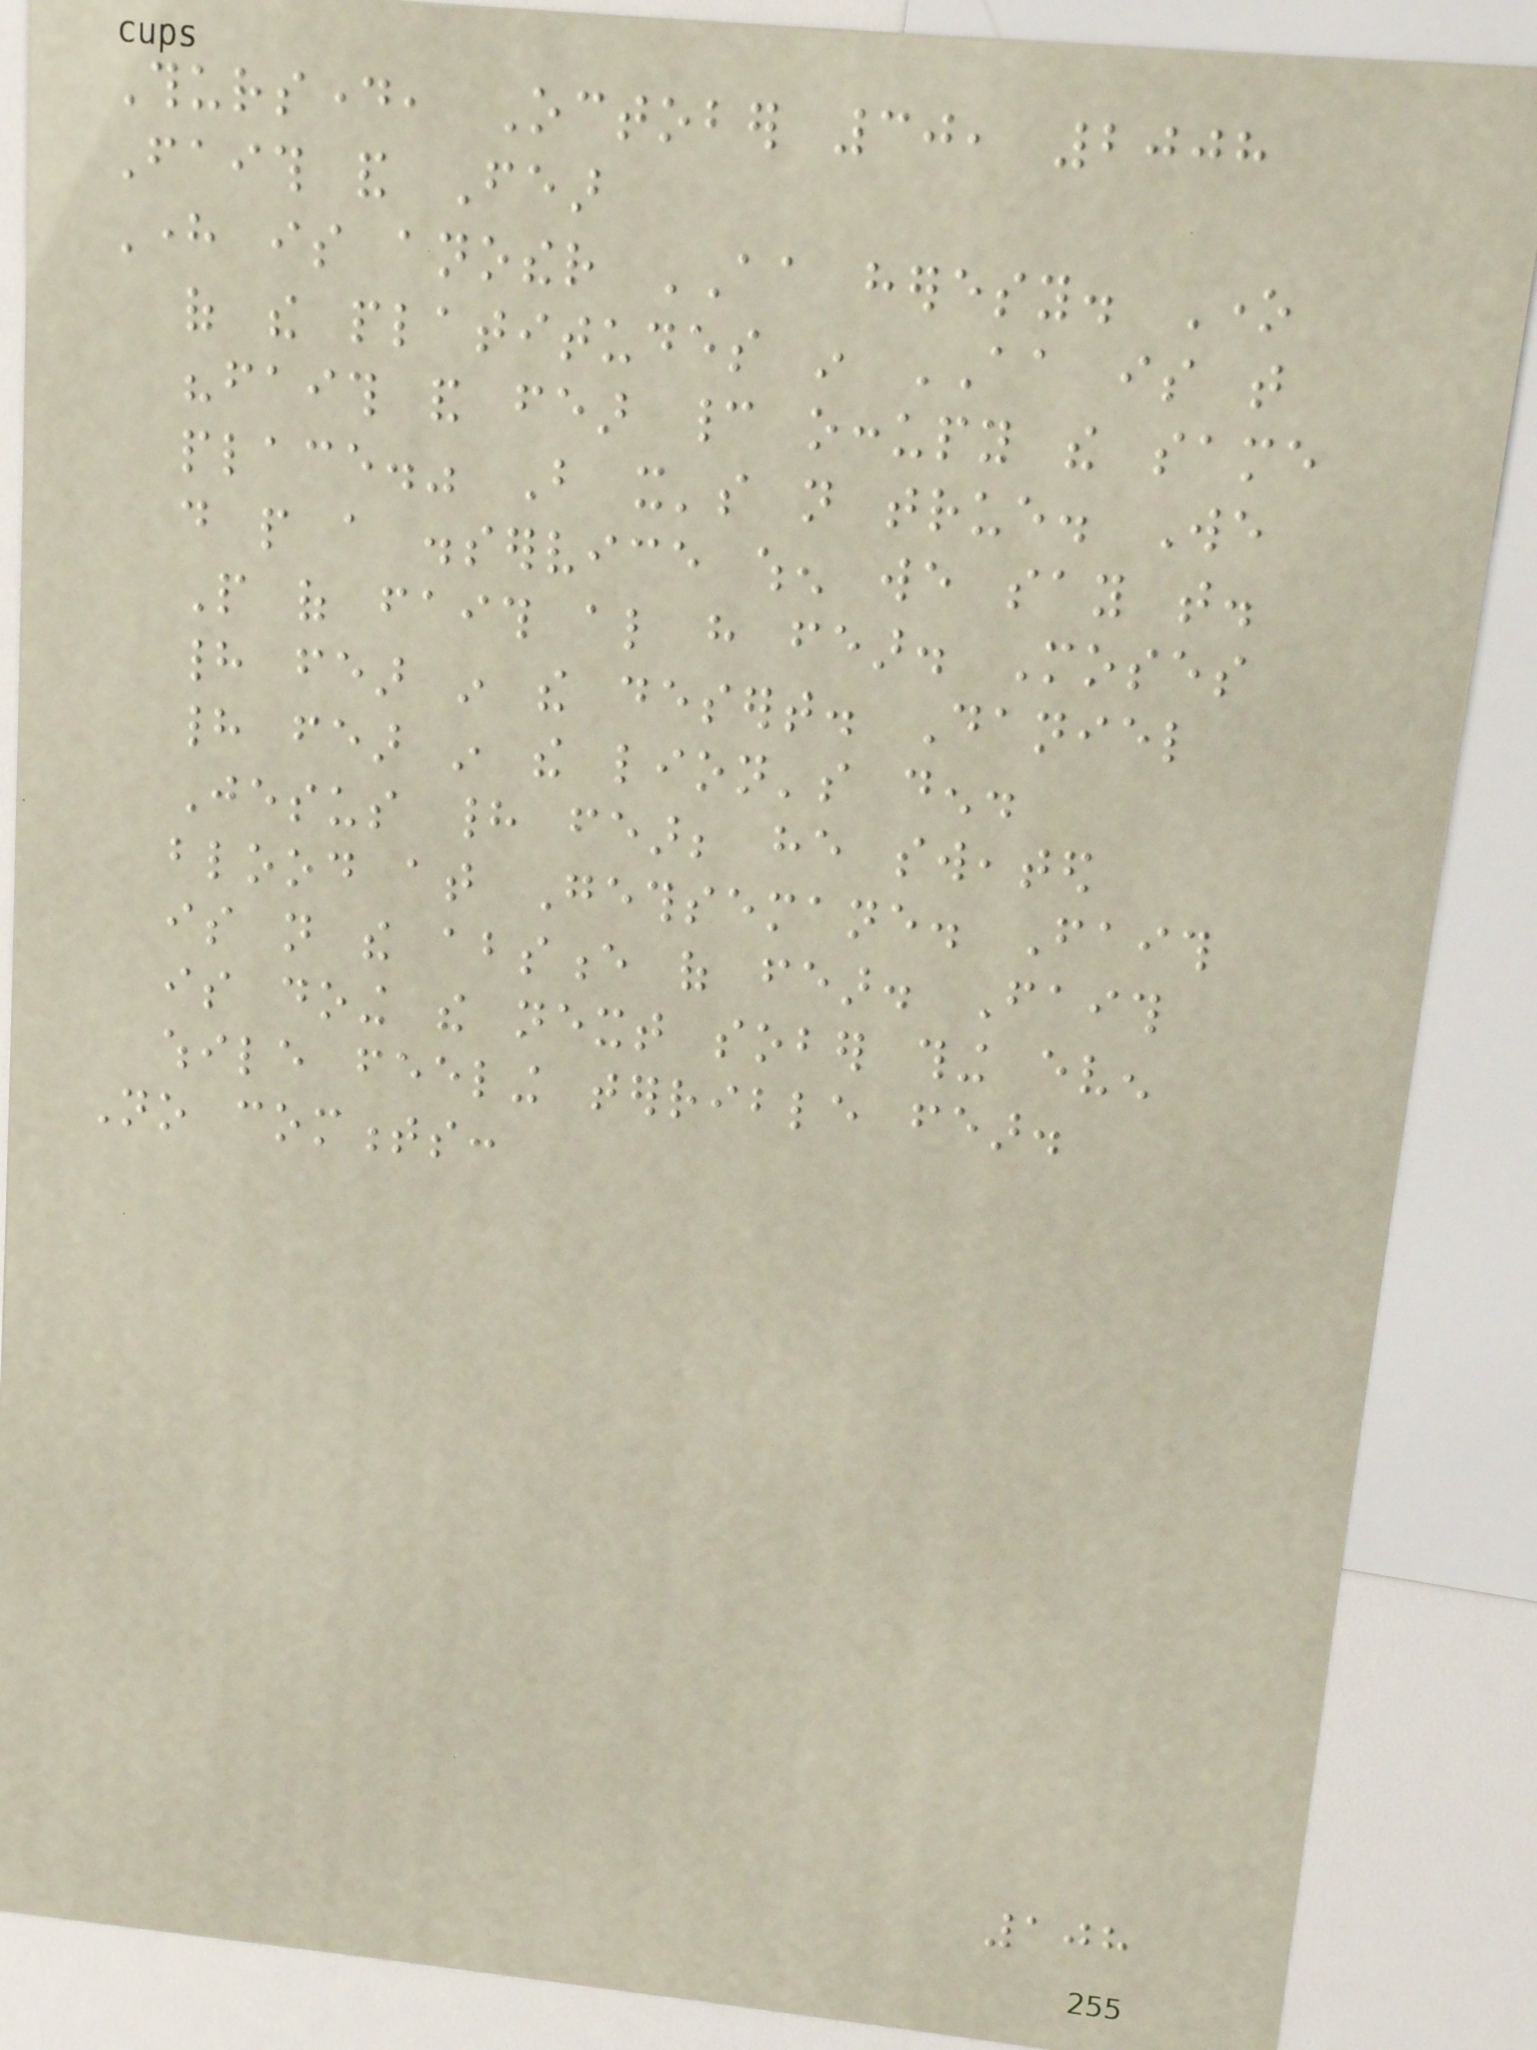Thursday, October 30, 2008
Faith and Fear
Here is another AA heresy. One
of the platitudes in AA is that
"faith and fear cannot occupy the same
place." But it's not true. We
do people a disservice when we say that.
People of faith also have fear. Moses
had fear in the desert. Daniel
had fear in the lion's den.
Jesus had fear; he sweated
blood at Gethsemane. Faith
is not the absence of fear. Faith
is doing the next sober thing even
while feeling terrible fear.
No comments:
108
